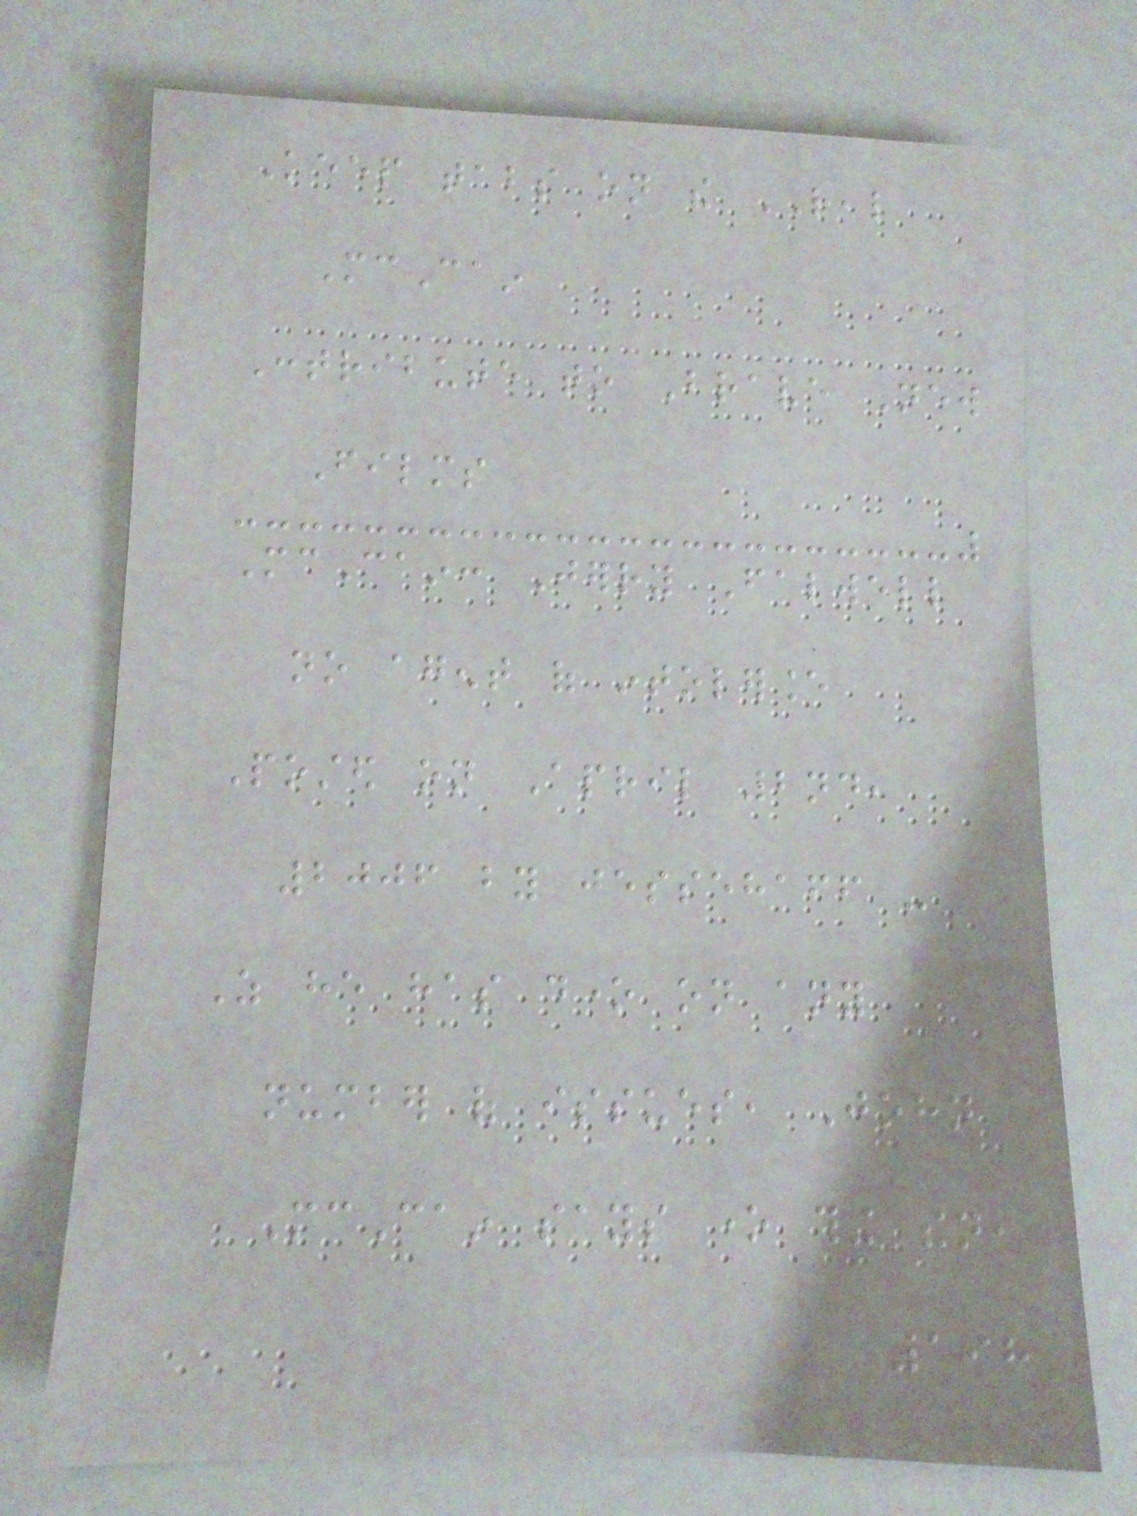Keep tabs on the REAL
McCain
Contribute to Brave New
Films
McCain: Jerry Falwell
no agent of intolerance
Posted on April 2nd,
2006 by jessehaff -
As he has done on any
number of issues, John
McCain says one thing then,
198
